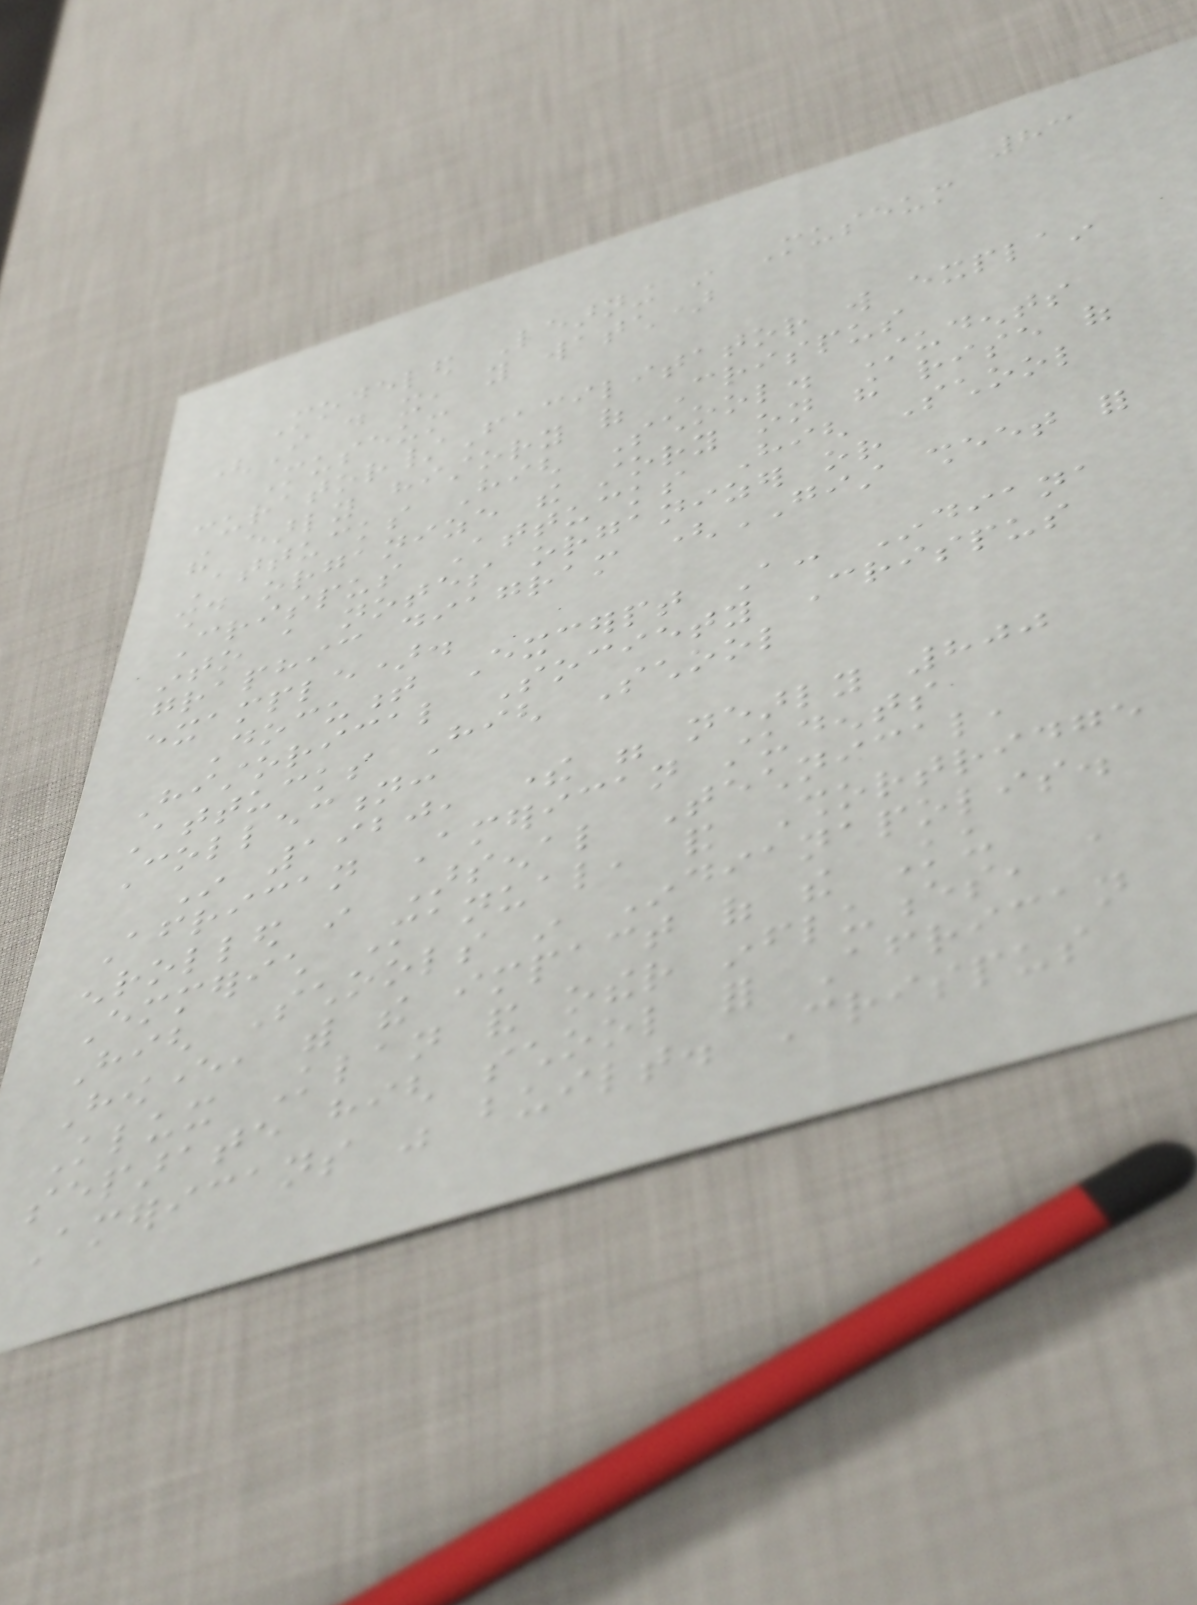83
Modeled Learning in Museum
(I do it, you watch)
Museum
curator/Facilitator will explain
the early history of Crispus
Attucks High School. Students
should organize the story on the rise of
Crispus Attucks High School
into a notes organizer or
graphic diagram (GIST sheet for
example).
Document Excerpt A: Indiana
Historical Society Crispus
Attucks High School
Collection:
In 1920, there were nearly 800
African American students
enrolled in Arsenal Technical,
Emmerich Manual, and Shortridge
High Schools in Indianapolis.
However, with the impact of the Ku
Klux Klan and other influences, a
separate high school for African
Americans was built. Crispus
